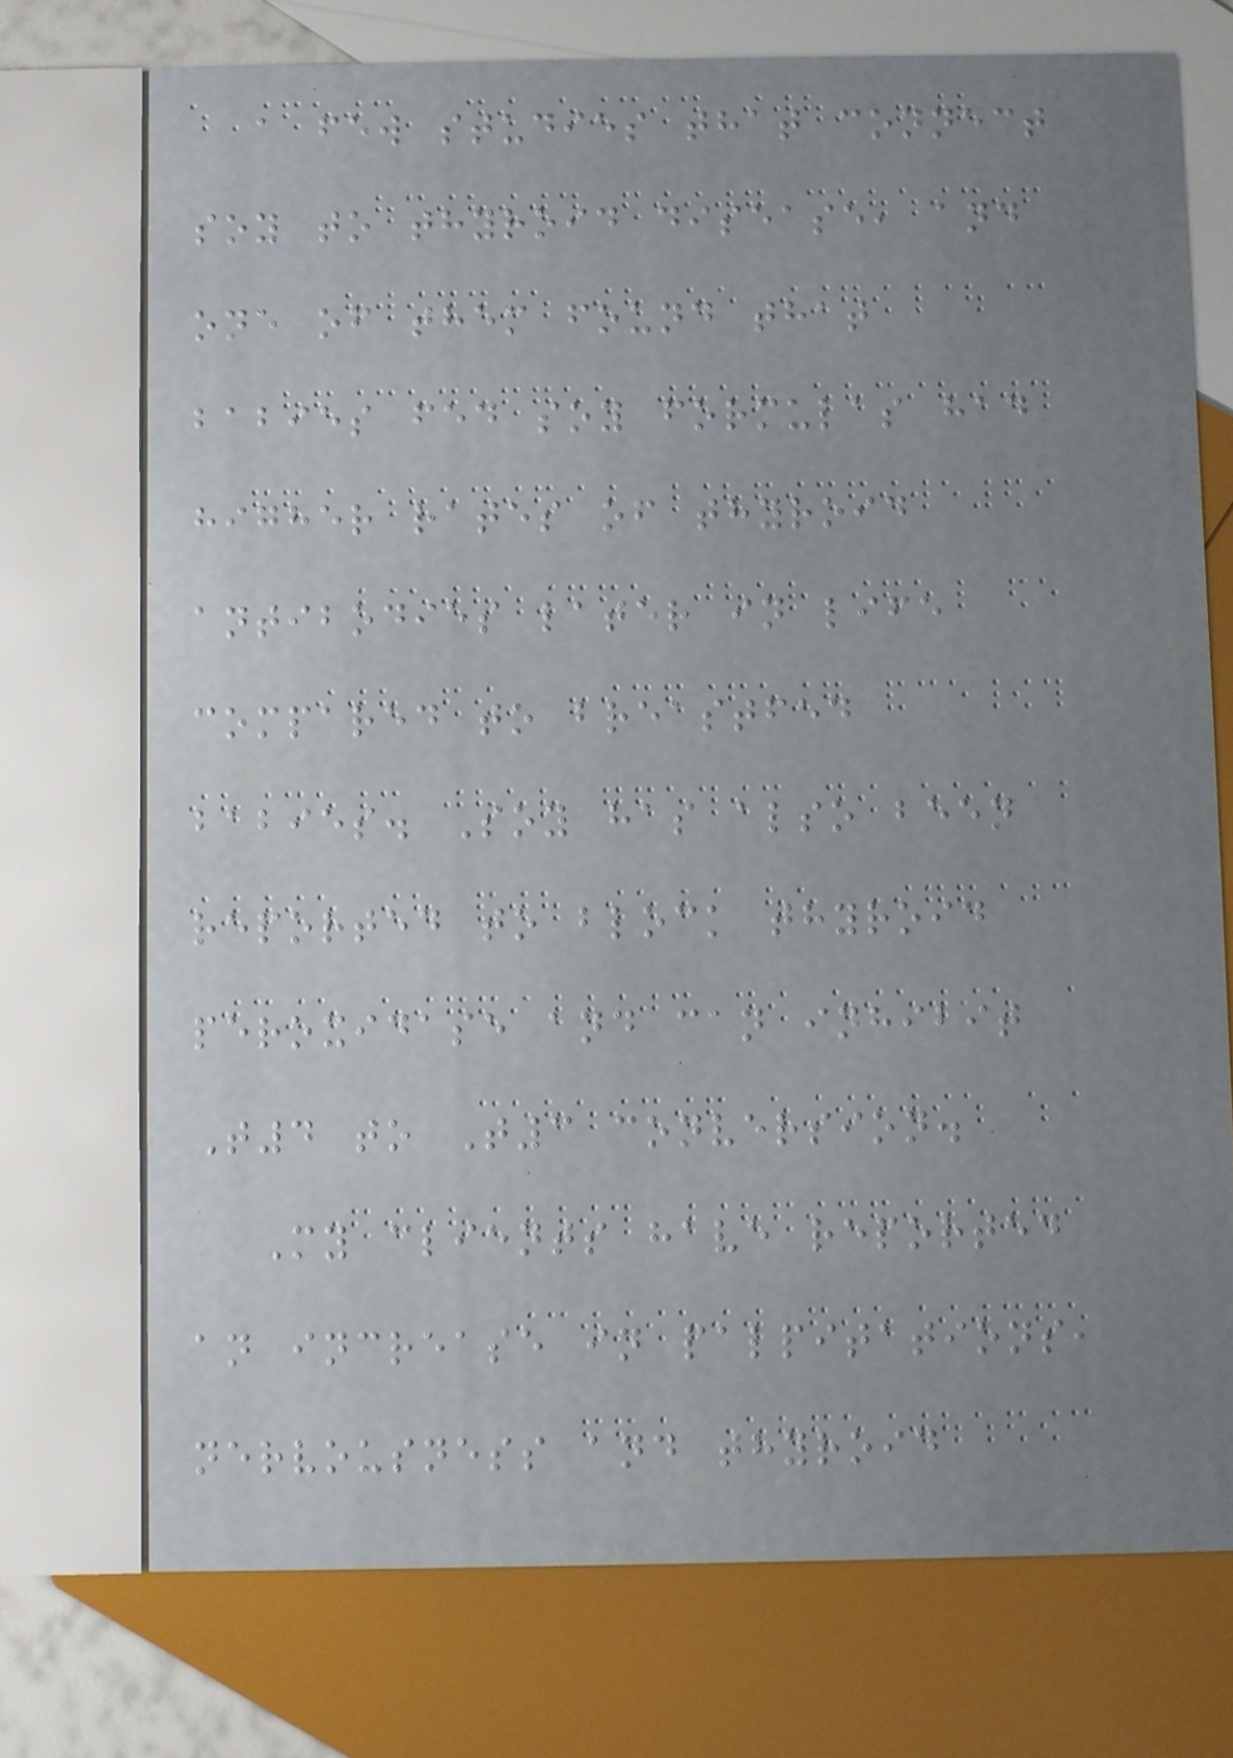a few studies that connect
soy to thyroid disease, and
one of them found that
babies fed soy formulas had
higher rates of thyroid
antibodies later in life
compared to breastfed
babies. Soy has also been
reported to block thyroid
peroxidase and can inhibit
T4 to T3 conversion.
My clients have reported
an increase in palpitations,
nervousness and thyroid
